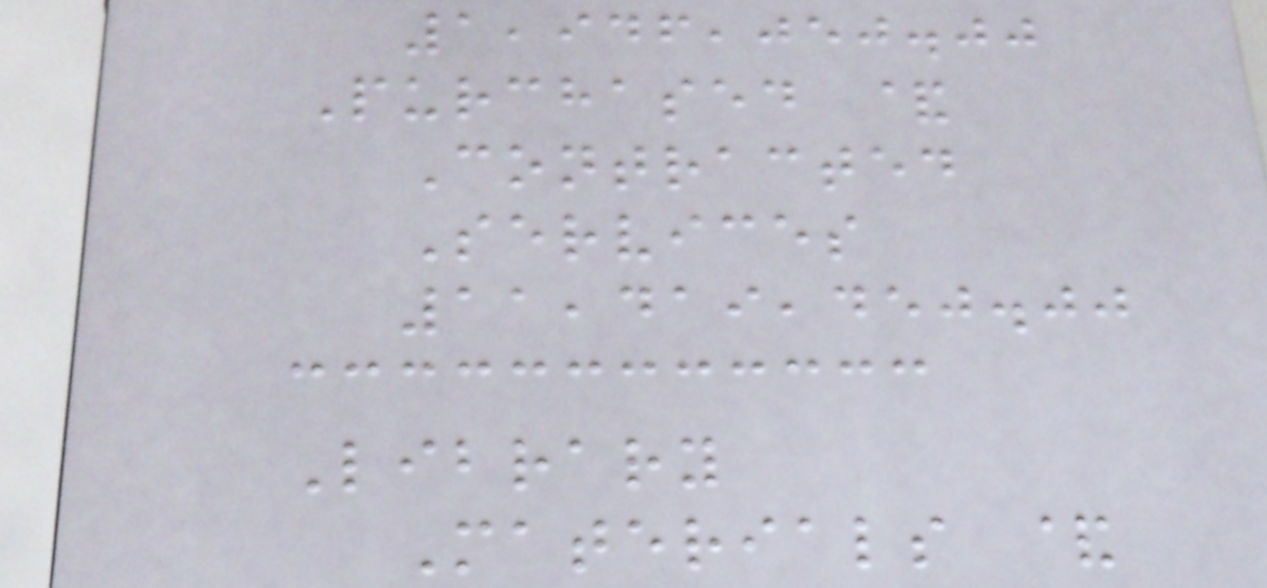1,946,050.00
Purchased &
Contracted
Services
11,419,450.00
Library
Materials &
